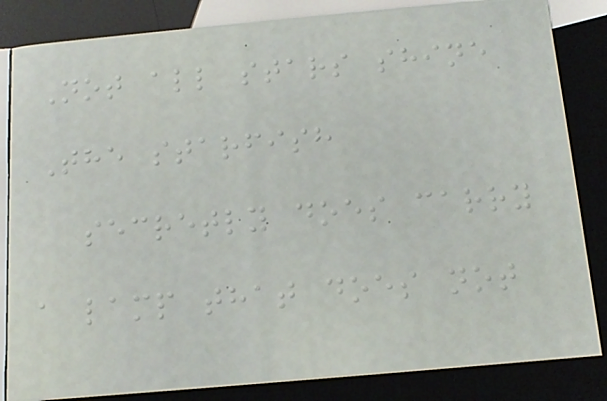Not all stars shine
The starfish
secretly does carry
a lamp that does not
